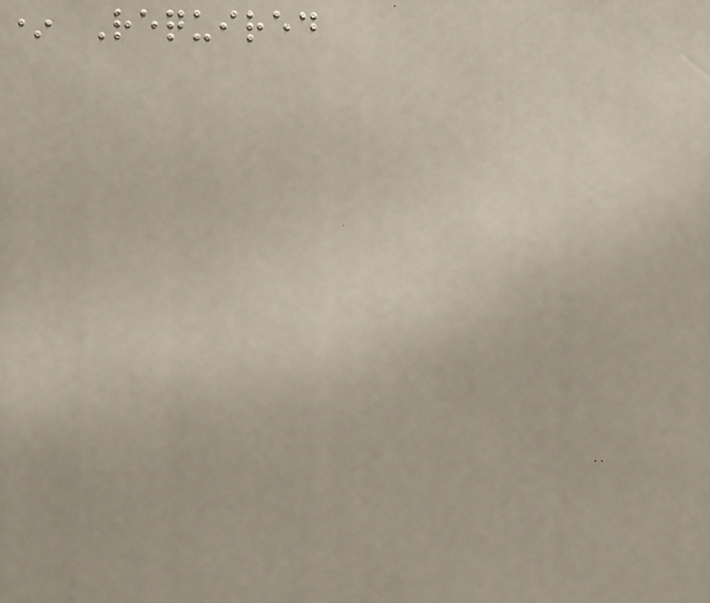* Required
